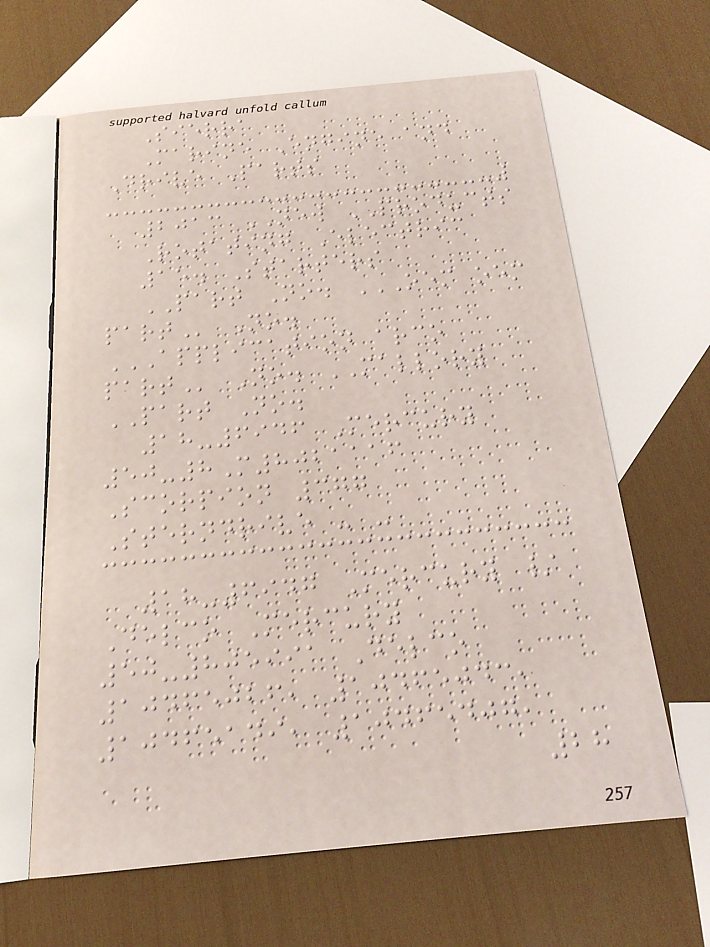Sierra
Marine Engine and
Drive Parts
2013 NEW PRODUCTS
Rotating Electric
15. Starters
PART No. OEM OEM
PART No.
APPLICATION ARCO
PART No. MALLORY
PART No.
18-6946 Mercury
50-8M8021116
Scorpion 377
Sterndrive - -
18-6947 Mercury /
Delco Mercury
50-805991 Delco
10465026, 10465043,
10465149, 10465407,
28
